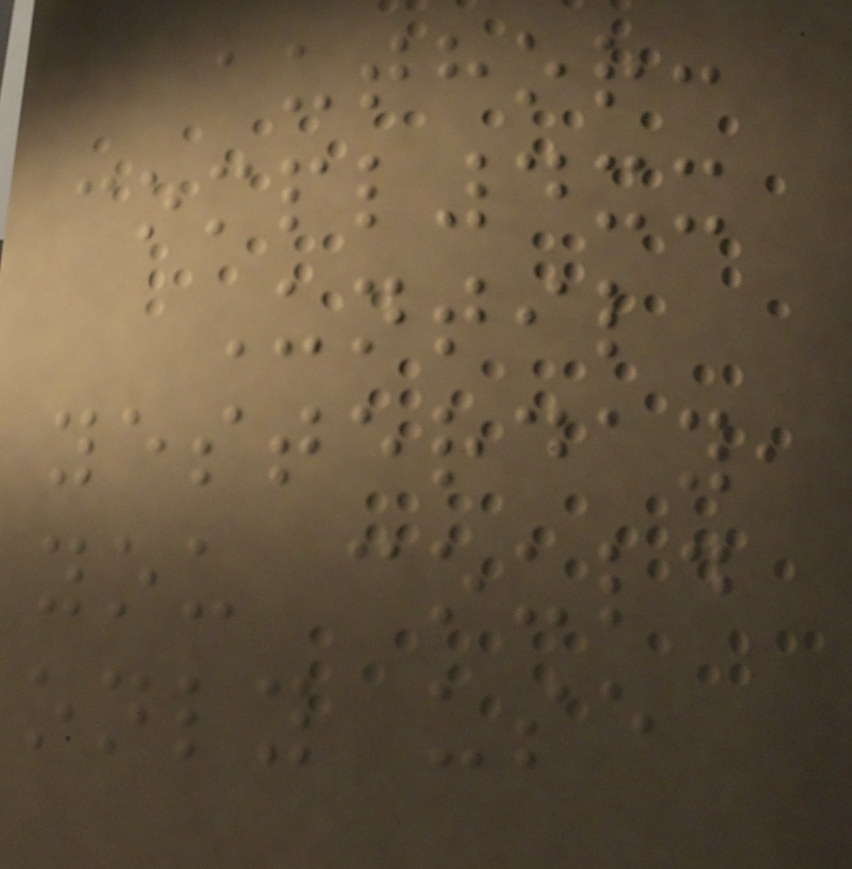author:
compl4xx
Until
yesterday,
you could
only use
